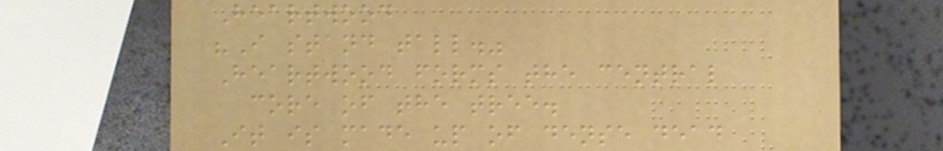Heartwood
"I stand tall."
Heartwood forms the central
core of the tree.
It is made up of dense dead
